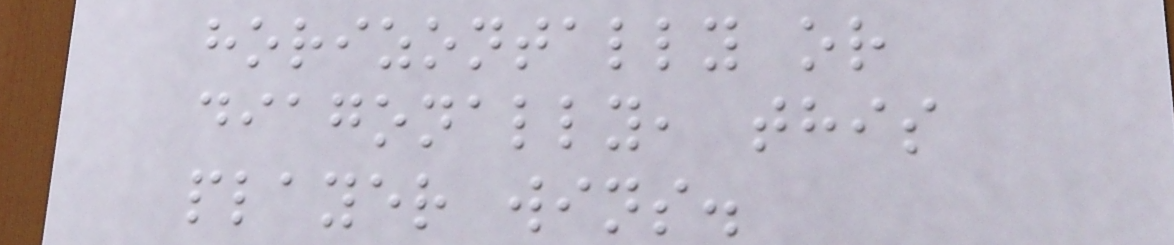horizontally or
diagonally, this
player wins.
